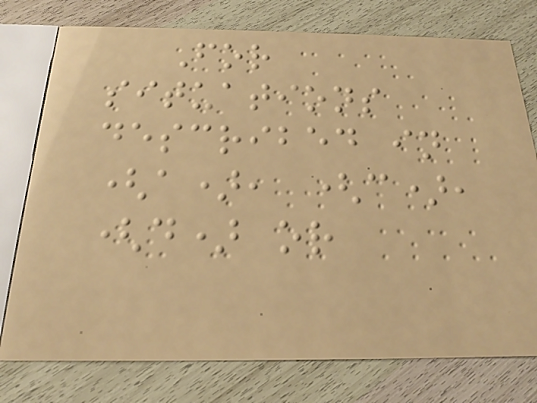For
situations
described in
(a), (c),
(d) or
